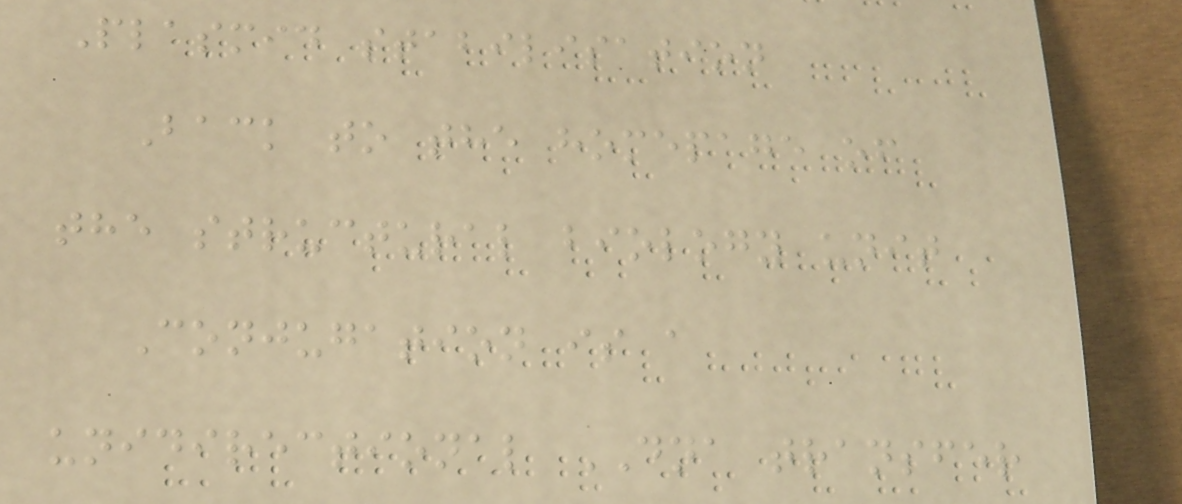Plasmid stabilisation
Back to the homepage of
the structural biology unit
Conjugation is a
unidirectional DNA transfer
